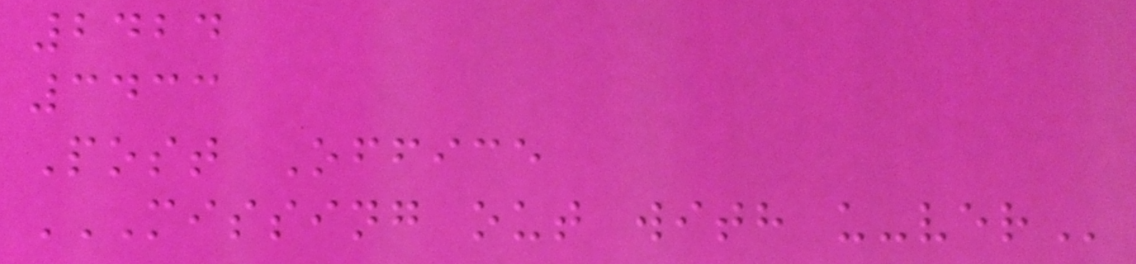2424
3433
Post Office
MISSING OUT WITH U-VER
